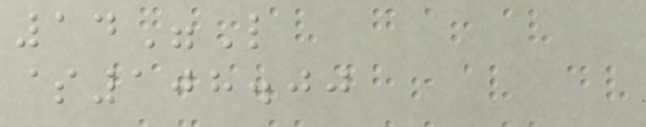14"L
$108.00
